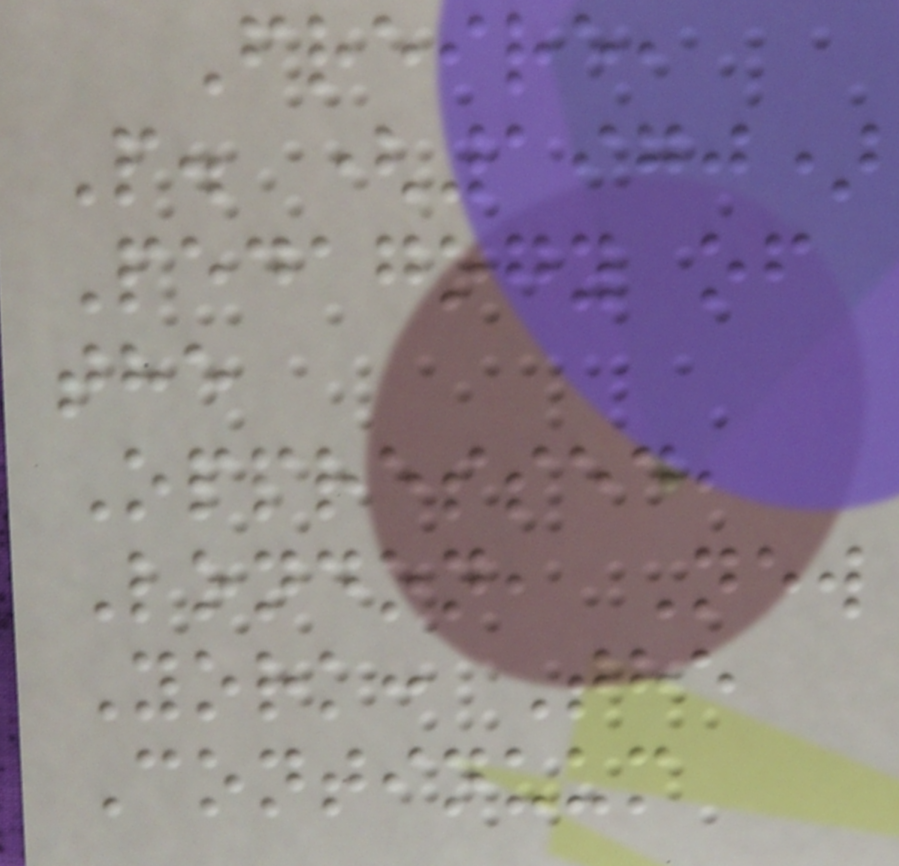Freire,
P. (1970)
Pedagogy of
the
Oppressed,
London, New
York: The
Continuum
